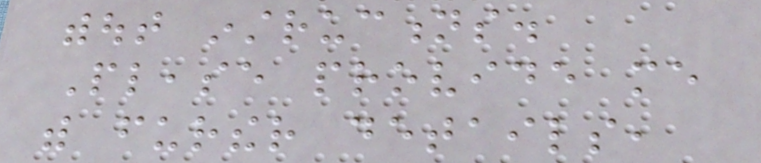without instructions.
Please provide me
with further details,
